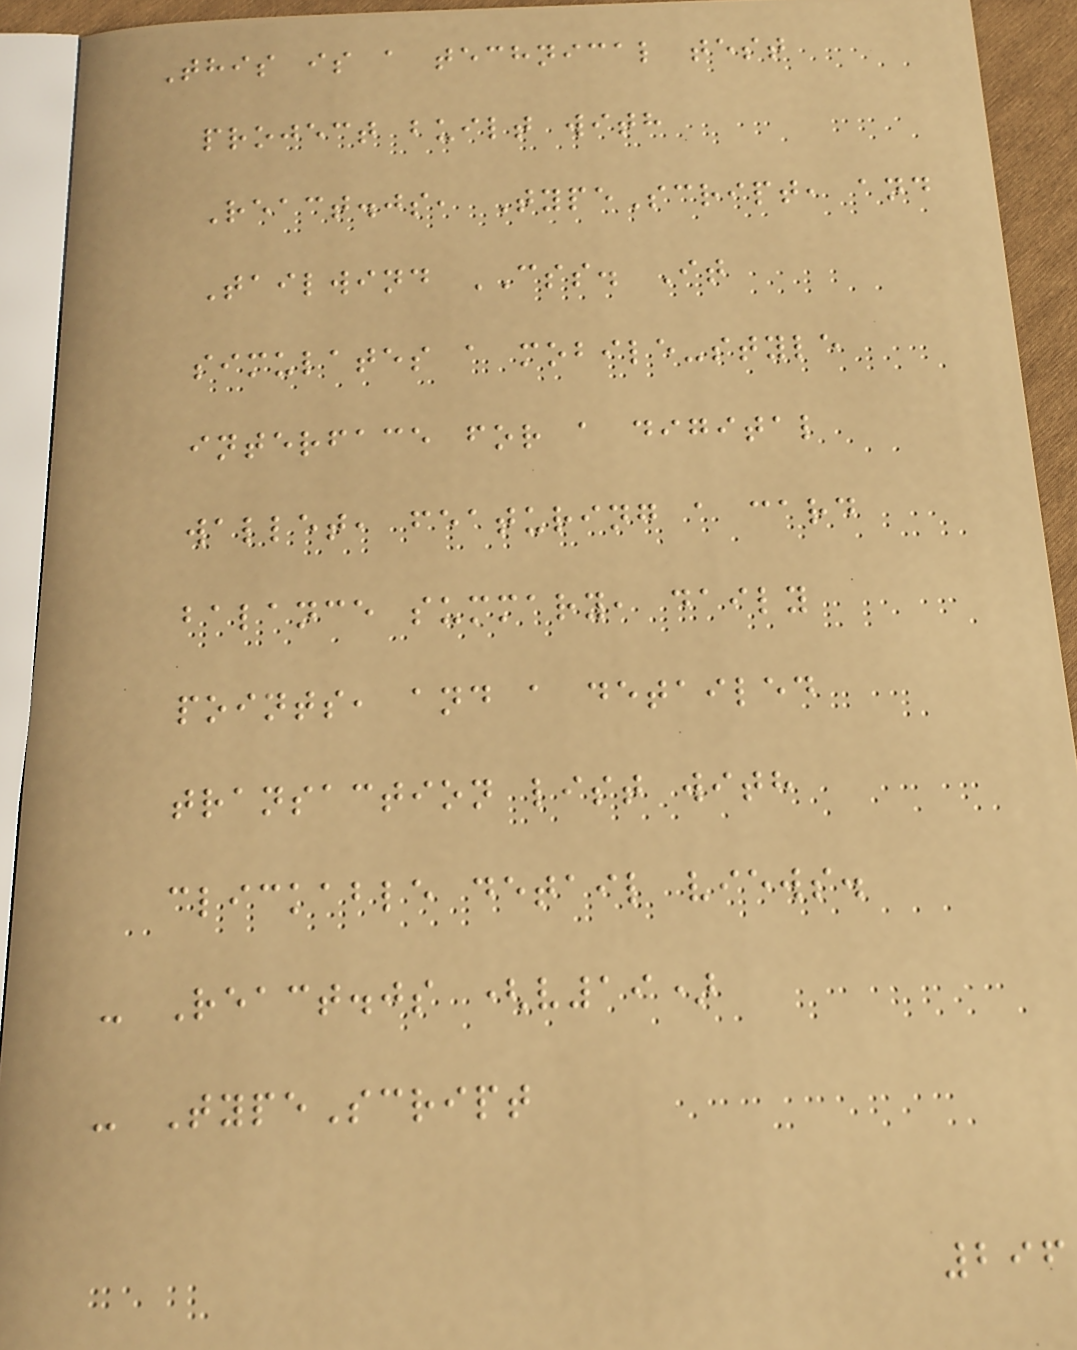This is a technical test
project built with
React.js, TypeScript, and
Tailwind CSS. It
simulates a mobile-style
interface for a digital
wallet, featuring a card
balance summary, daily
points, and a detailed
transaction list with
clickable detail views.
- React.js (v19)
- TypeScript
296
